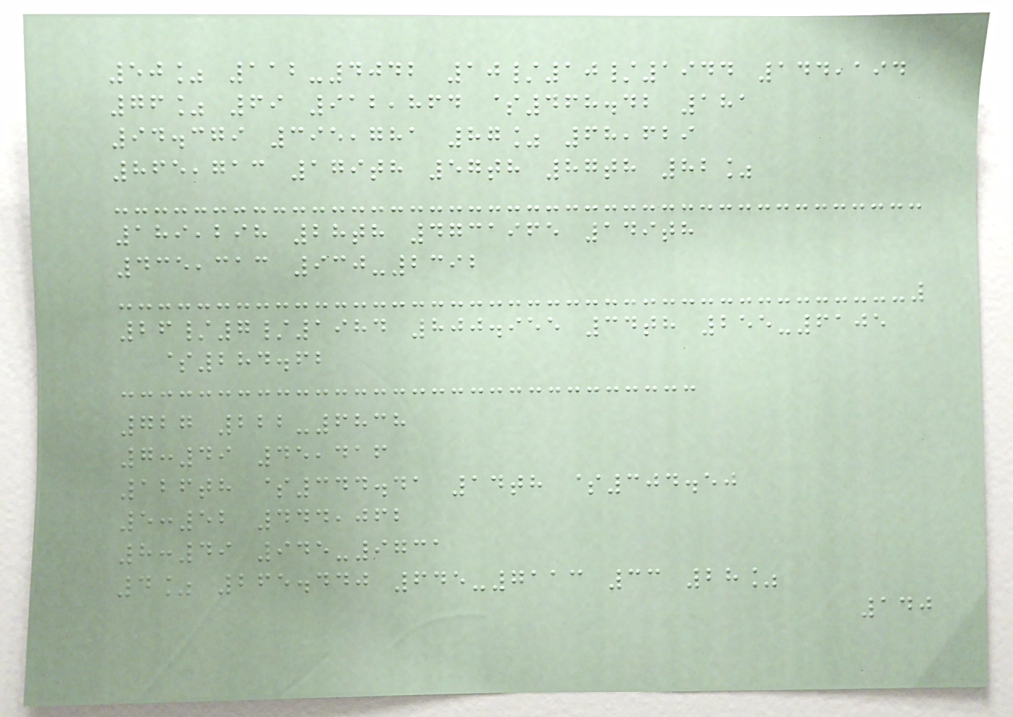50% 112-4042 10/10/1944 144,194
76% 69 912,864 $468.42 181
94.379 395,781 87% 68,629
865,713 179th 57th 87th 82%
189,298 28th 4731965 149th
435,313 930-2392
26/7/1984 800.955 34th 255-6105
$284.62
727 222-6838
7:49 45,416
126th $344.41 14th $304.50
5:52 444,062
8:49 945-9731
4% 265.440 645-7113 33 28%
140
